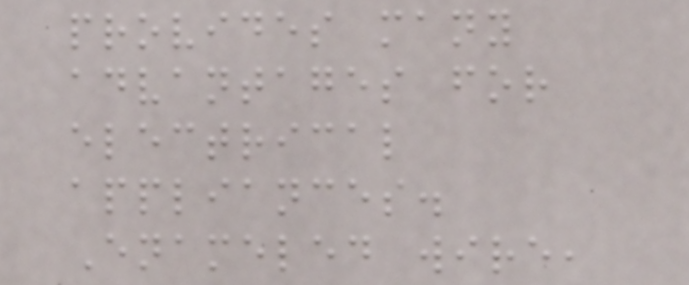provides many
advantages for
electrical
appliances.
Enameled wire,
